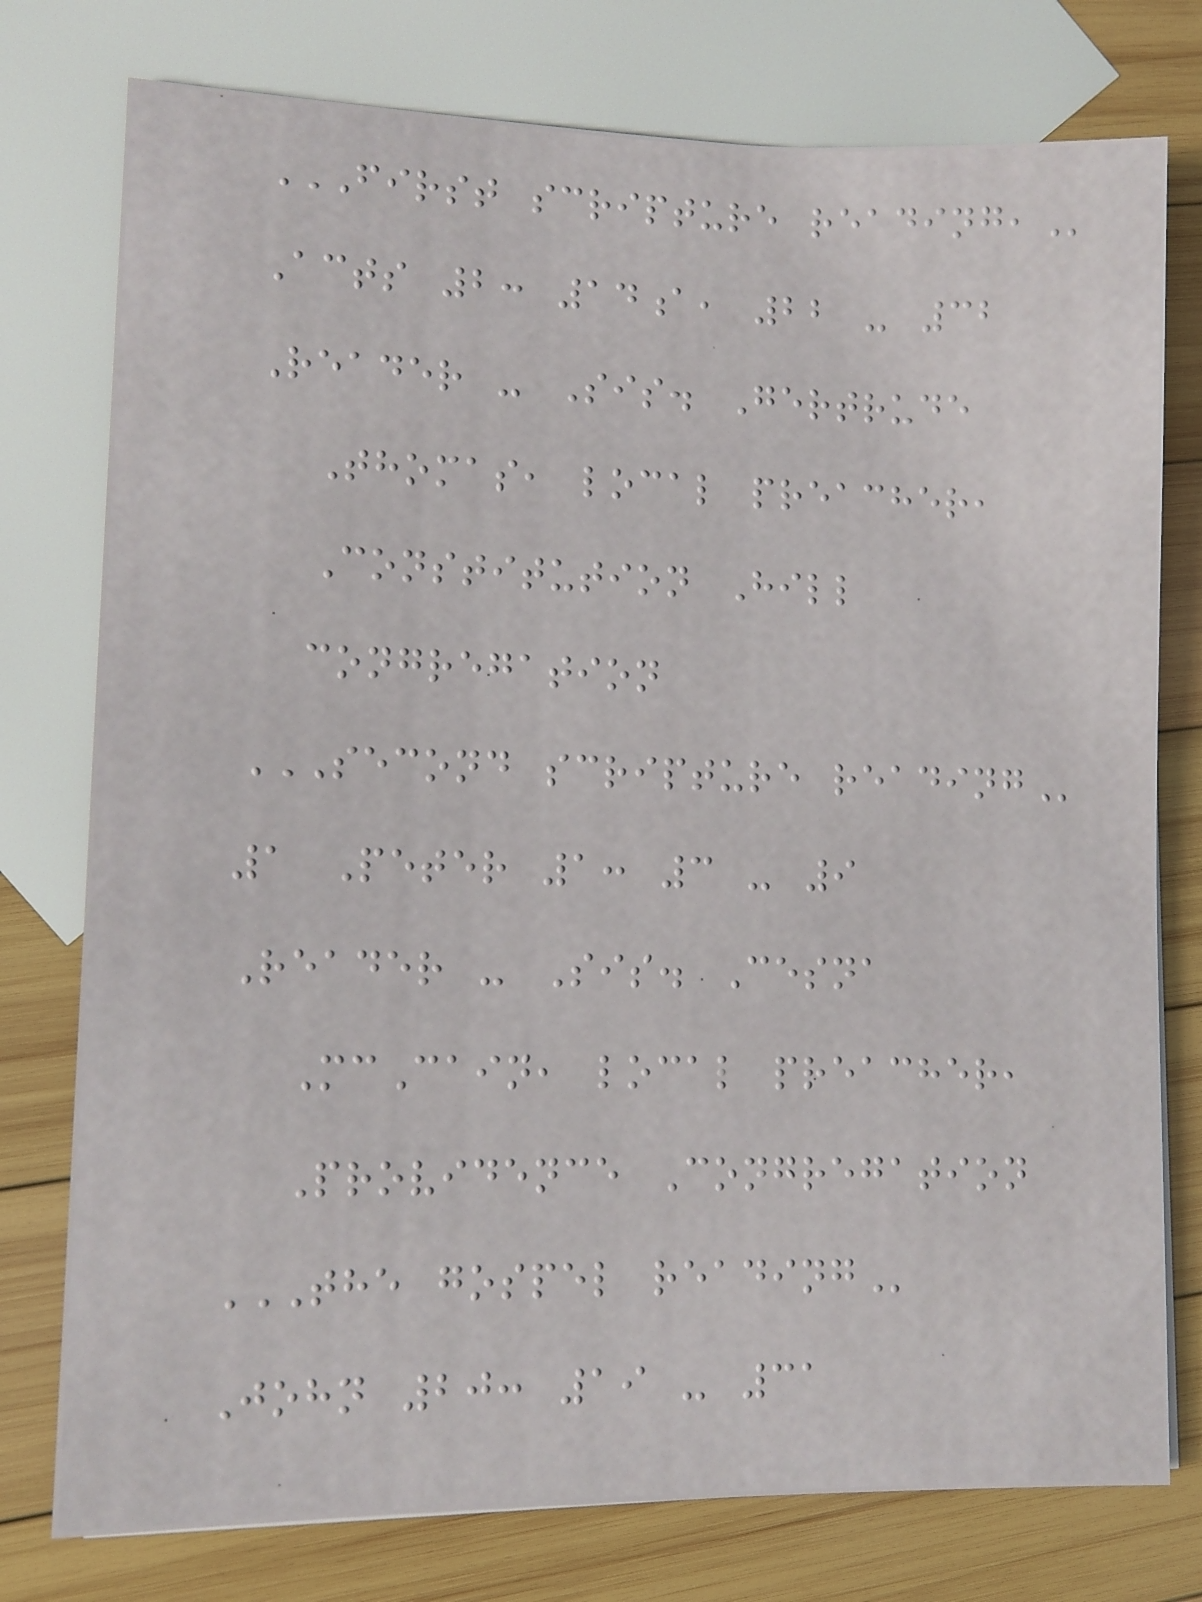FIRST SCRIPTURE READING,
Acts 2: 14a, 22 - 32
Reader - Sis. Gertrude
Thomas, local preacher,
Constitution Hill
congregation
SECOND SCRIPTURE READING
1 Peter 1: 3 - 9
Reader - Sis. Cesna
McCain, local preacher,
Providence Congregation
THE GOSPEL READING
John 20: 19 - 31
